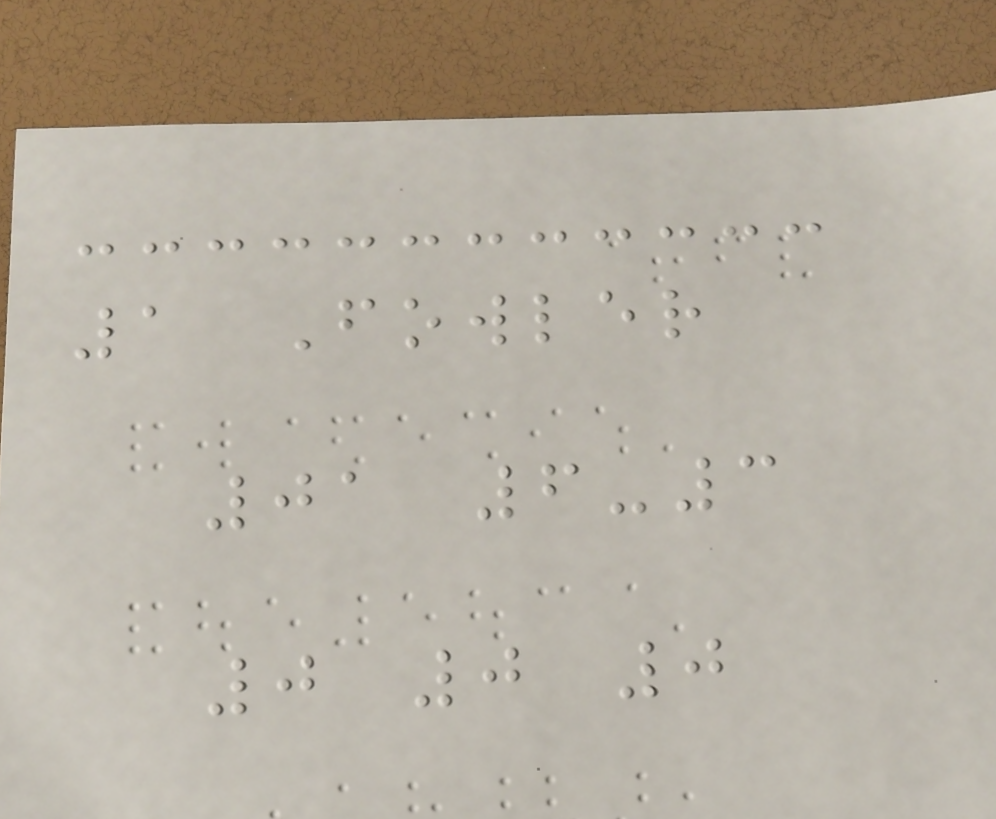1 Fowler
01 6-3
0 0 0
